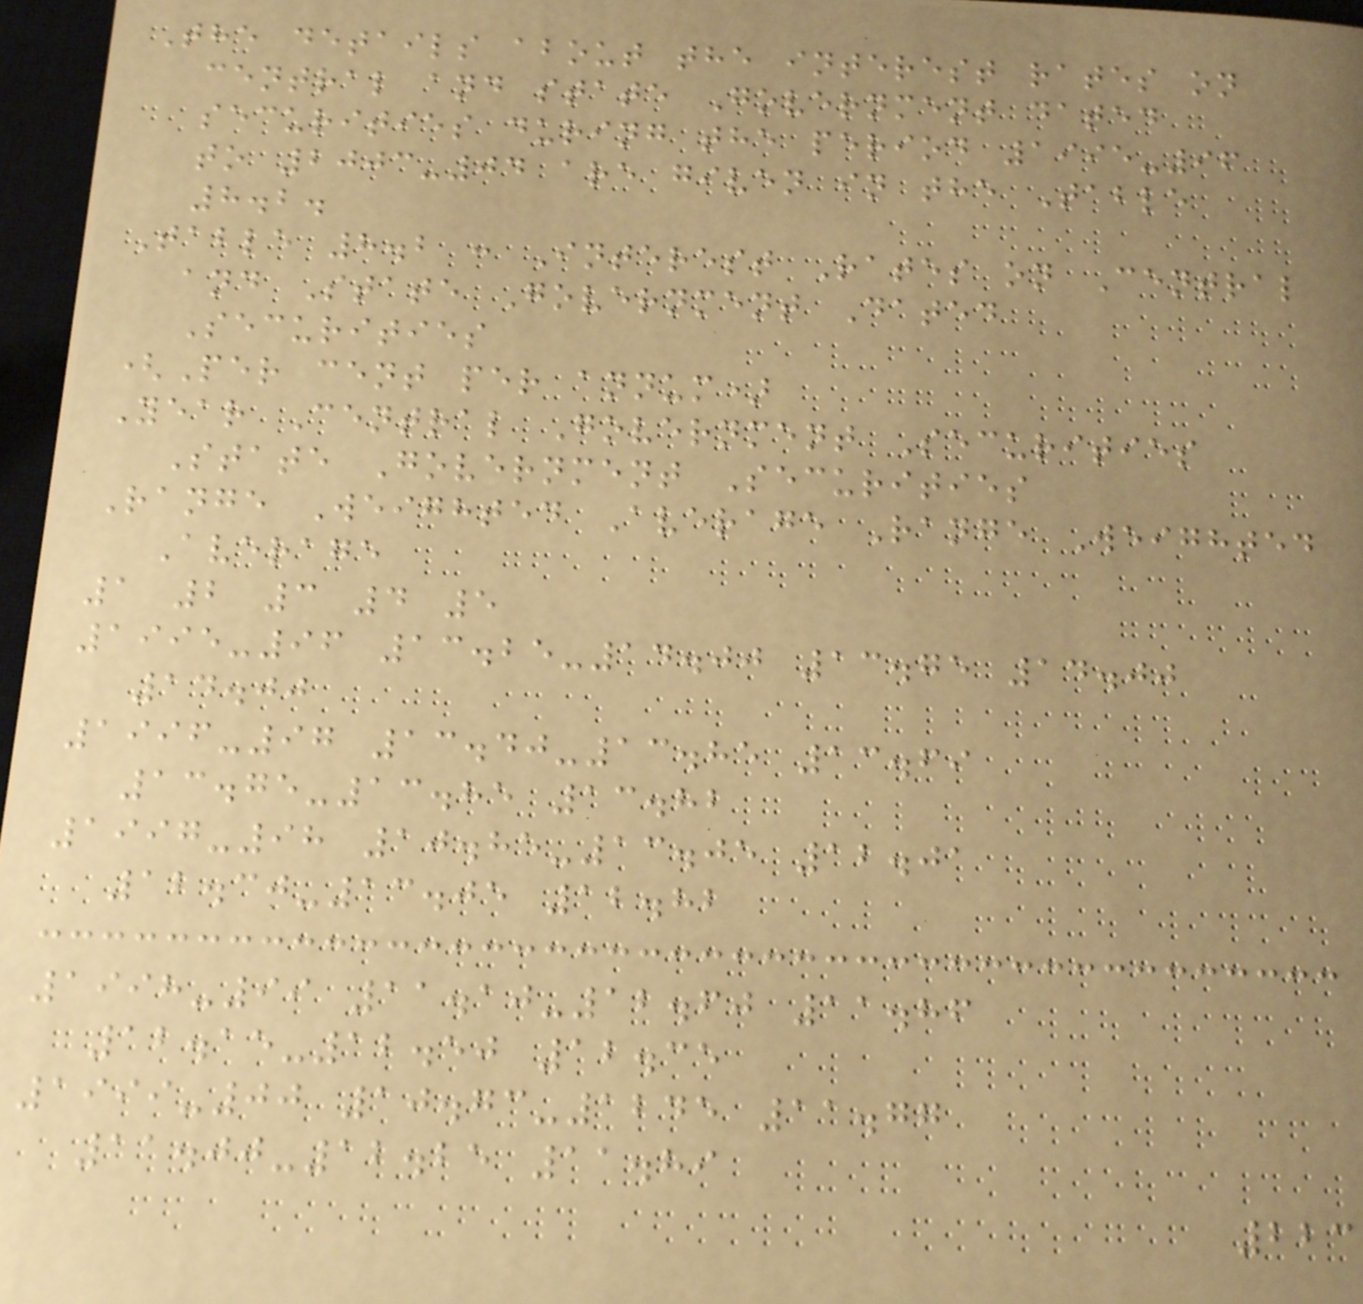The details about the interest rates on
central and state Government dated
securities during the period 1995-96
to 2003-04 are given in the Table
8.2.
Table 8.2 : Interest Rates on Central
and State Government Dated
Securities
(Per cent per annum)
Year Central Government Securities
State Government Securities
Range Weighted Average Range Weighted
Average
1 2 3 4 5
1995-96 13.25-14.00 13.75 14.00
14.00
1996-97 13.40-13.85 13.69
13.75-13.85 13.82
1997-98 10.85-13.05 12.01
12.30-13.05 12.82
1998-99 11.10-12.60 11.86
12.15-12.50 12.35
1999-00 10.73-1245 11.77
11.00-12.25 11.89
223
